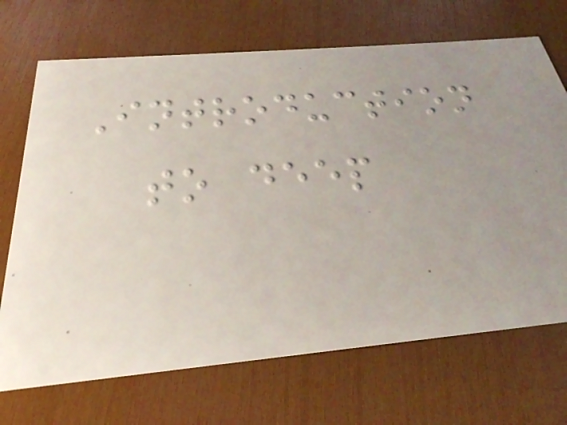Introduction
to deep
